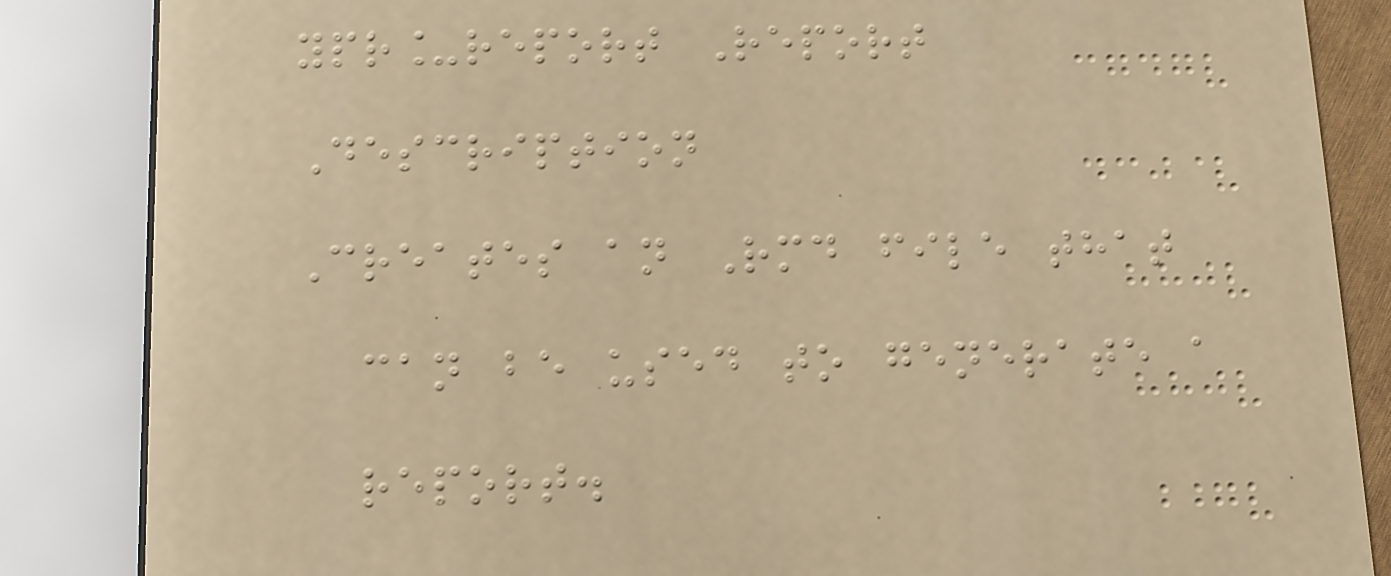ypr_report Report
Description
Creates an Rmd file that
can be used to generate a
report.
